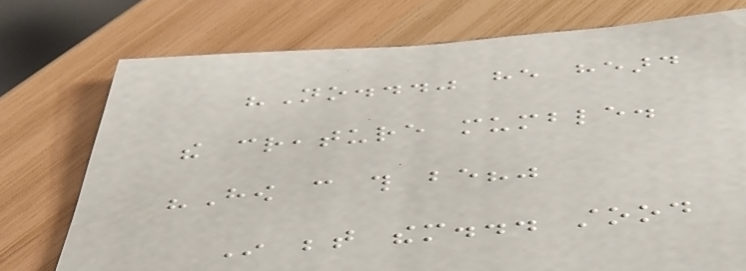"No..." he heard
the creature mumble.
"How can this be?"
In between them... stood
